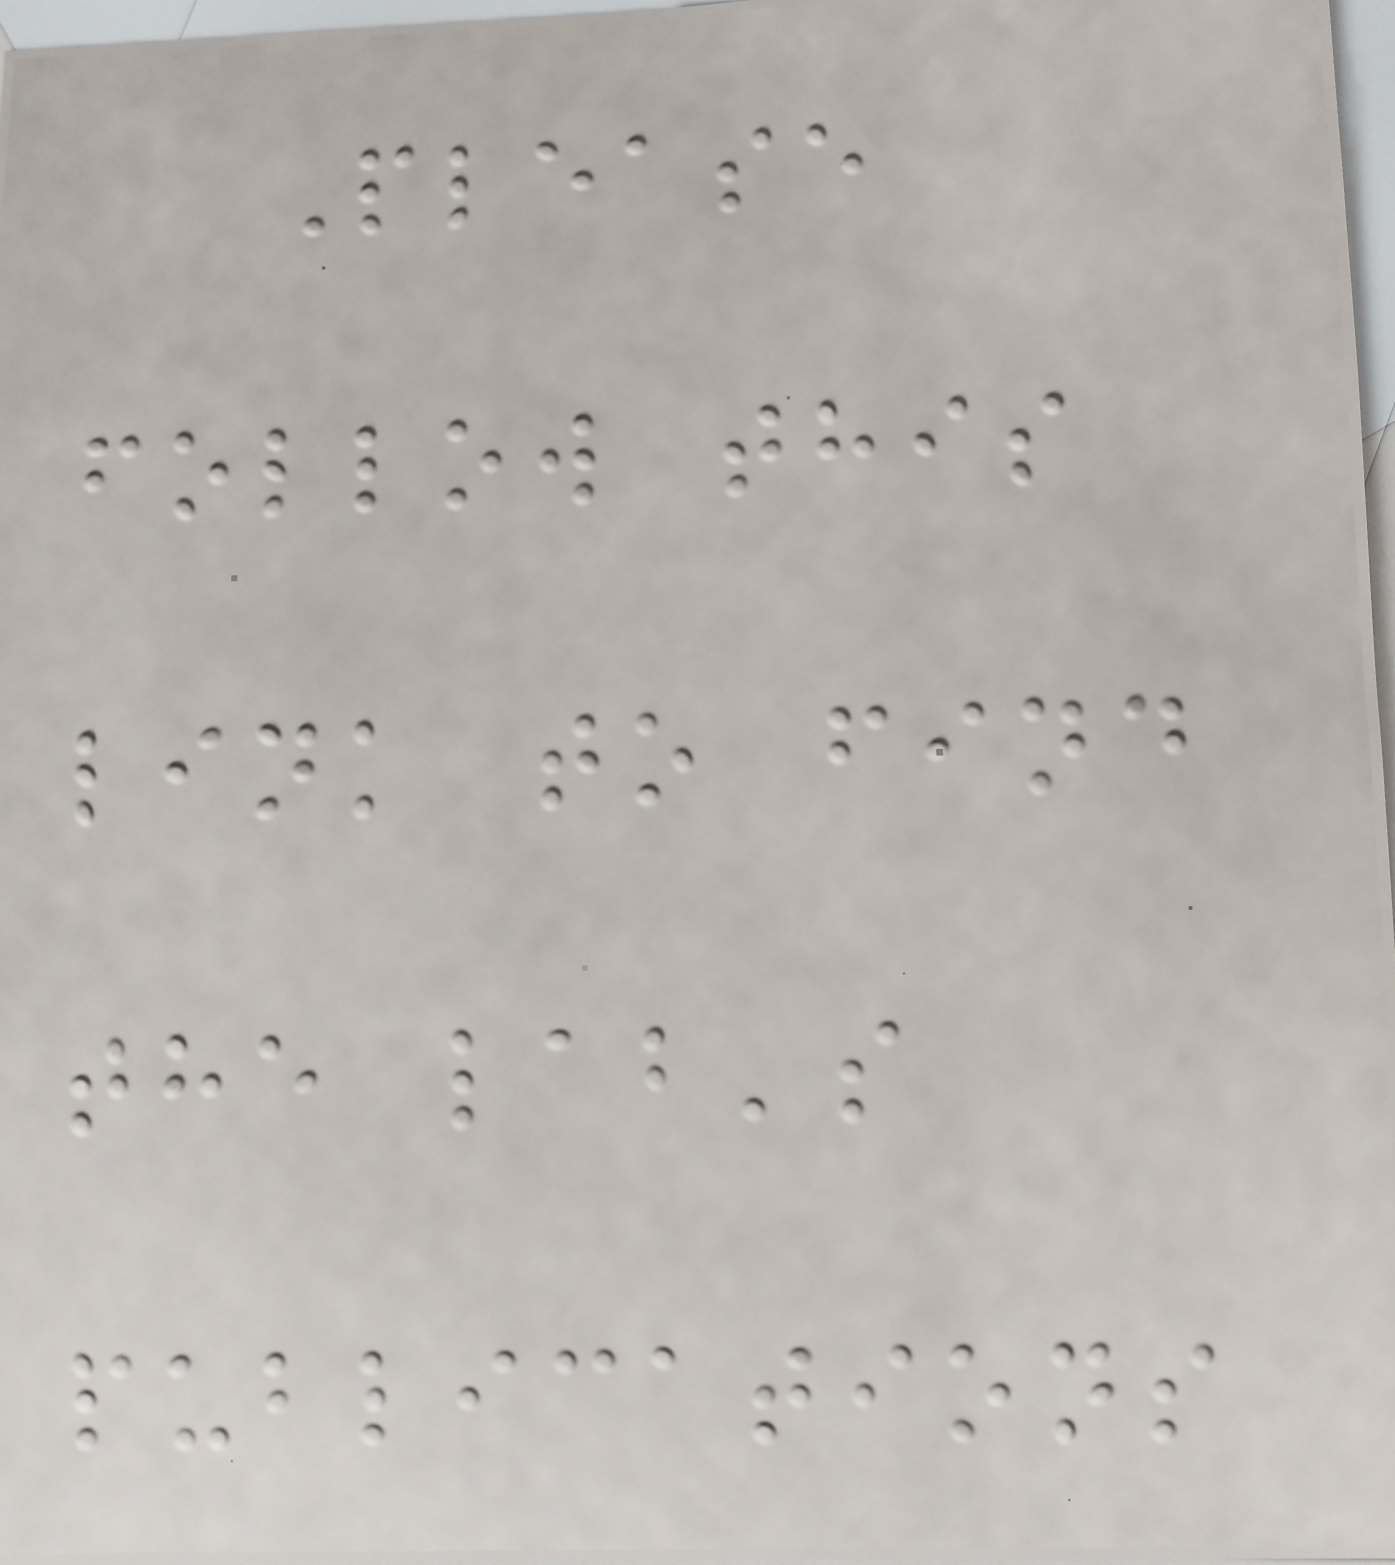Please
follow this
link to find
the lab's
publications
